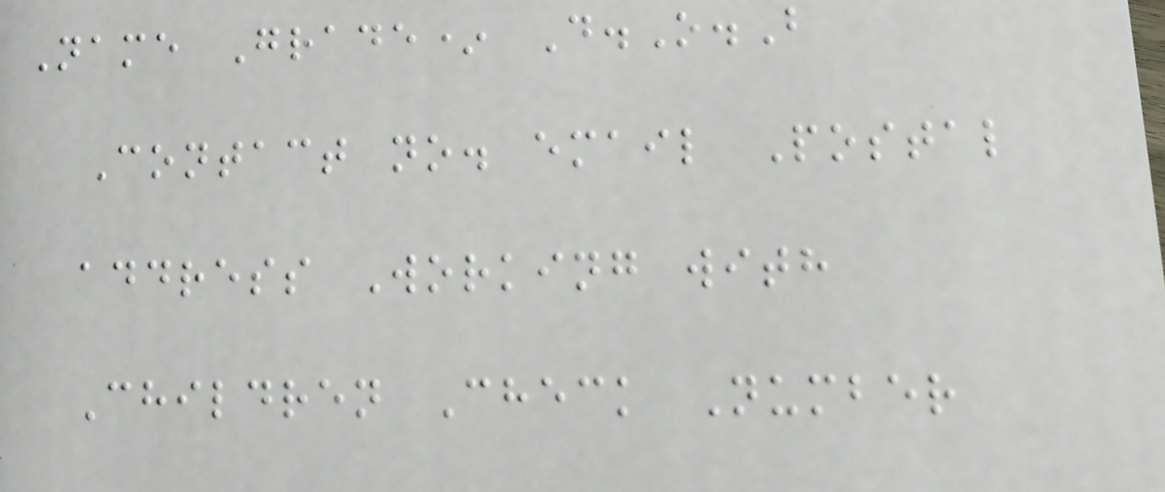Name Grade* D.O.B
Contact no. email Postal
address Working with
Children Check Number
